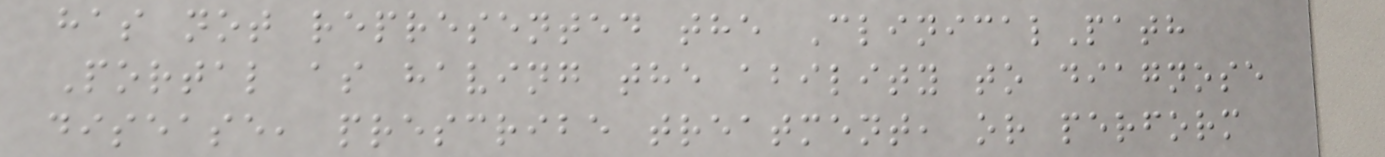has not represented the ClinicalPath
Portal as having the ability to diagnose
disease, prescribe treatment, or perform
